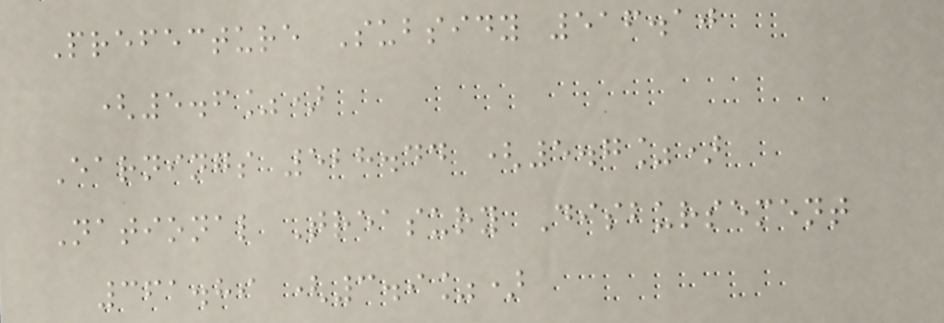Prefecture Subsidy 516.10
(5.6%)
Earnings 528.44 (5.7%)
National Treasury Disbursement
361.89 (3.9%)
